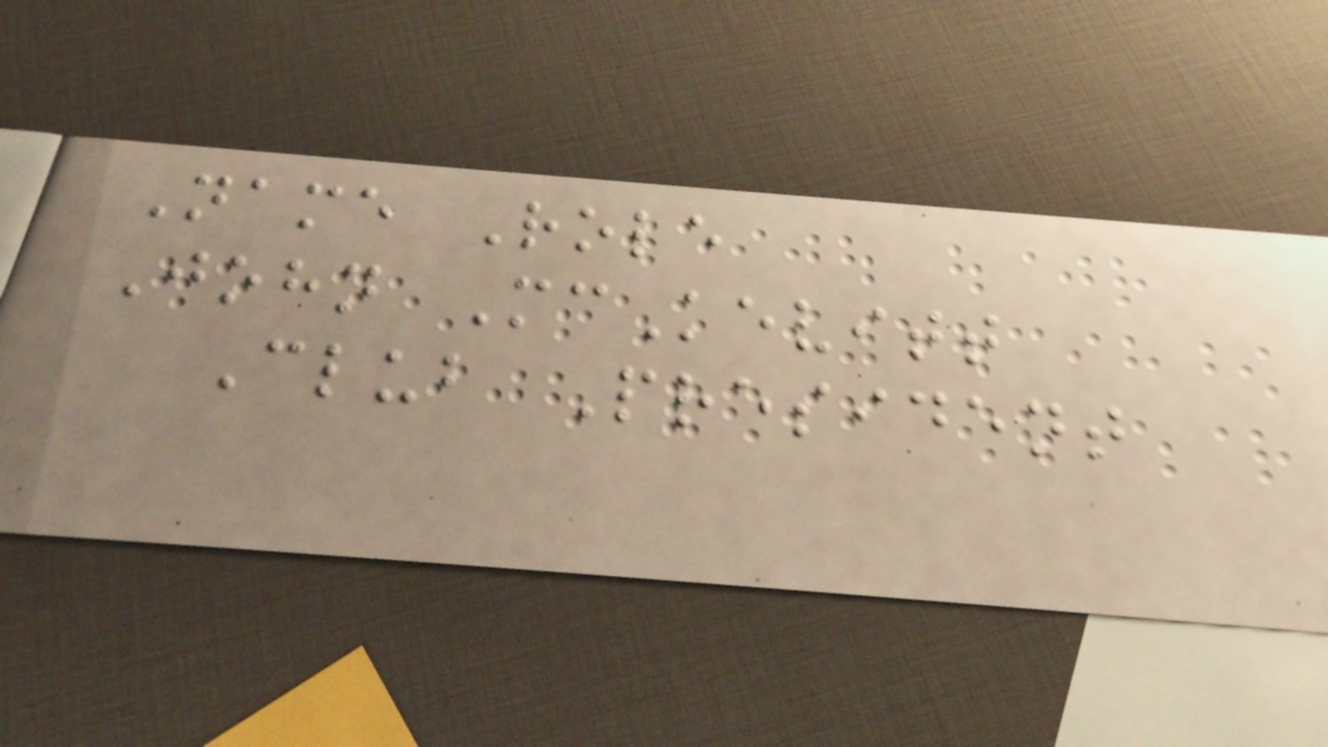Name Role
John McKevitt
Club President
